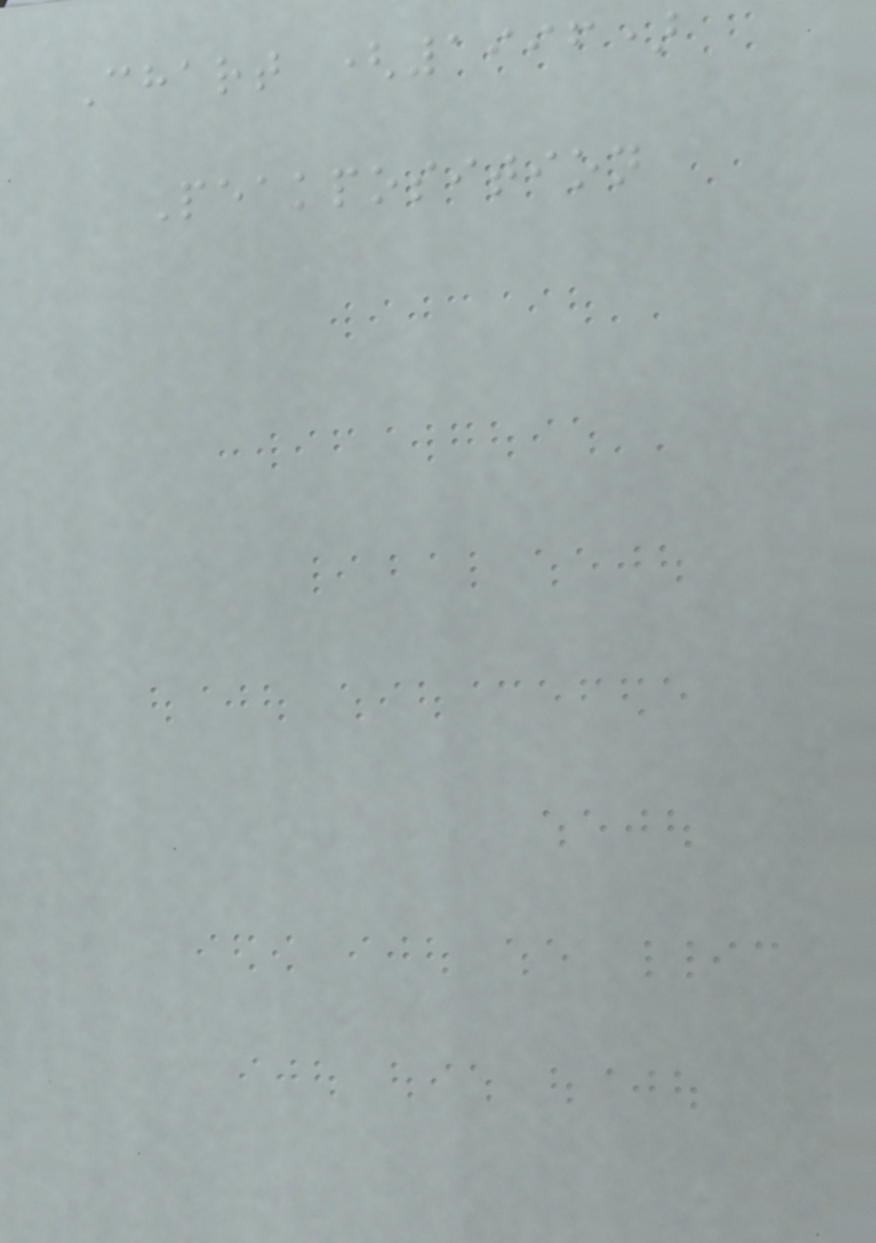Chart (1996)
Peakposition
